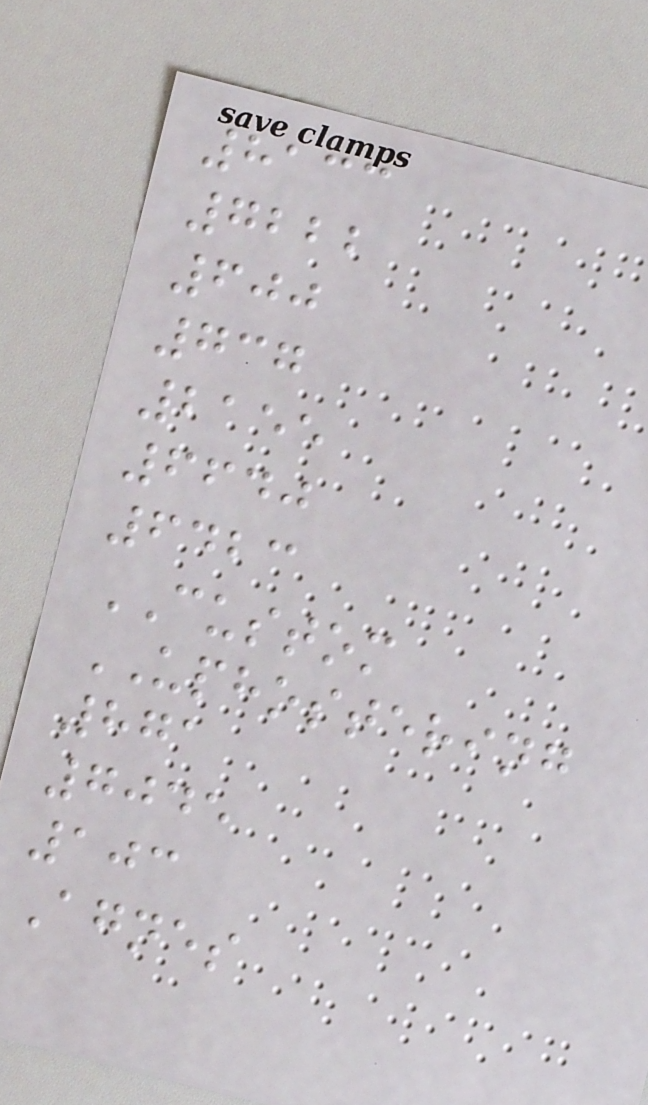8133
7222
600
737
2155
6640
6423
CUSTOM
UPHOSTERING
871
7045
103
Agnes
